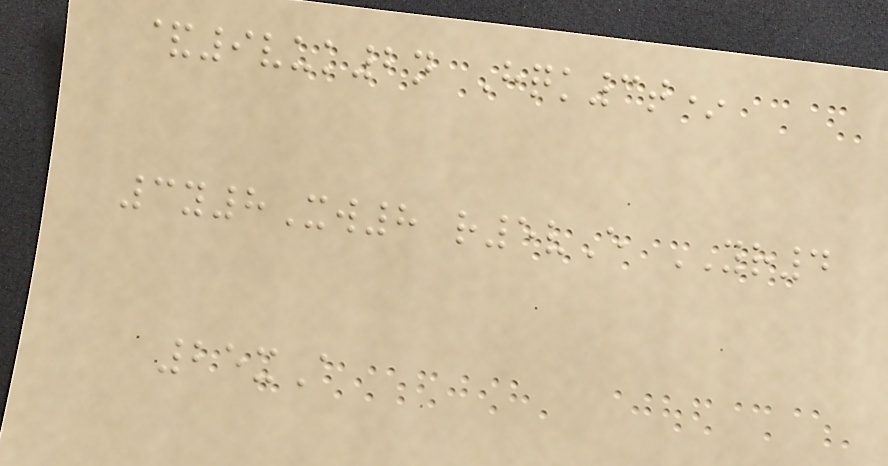&9vuk2n Hqk3t*
3y8Xw8 r5vE YR4
25xA
